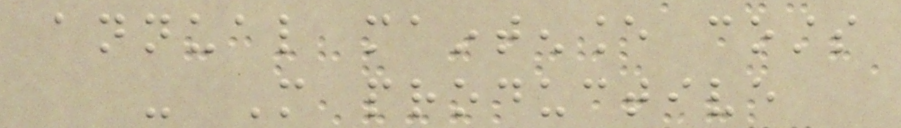annual maintenance costs
- More productive
